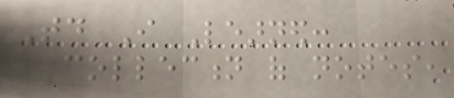Today I Learned:
collection of notes,
